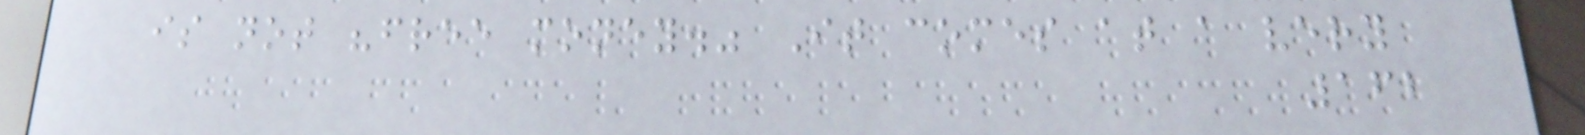is not "free money." It comes at a very
162
